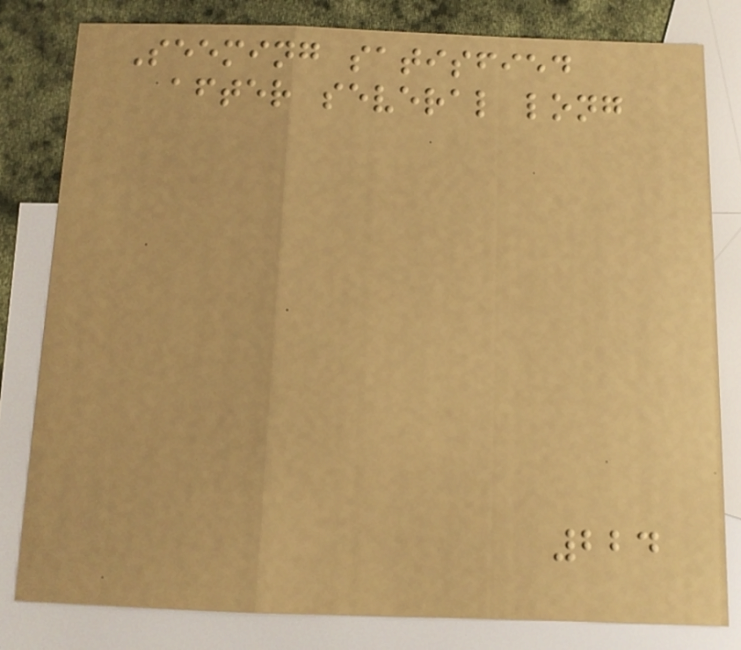Seeming satisfied
after several long
224
